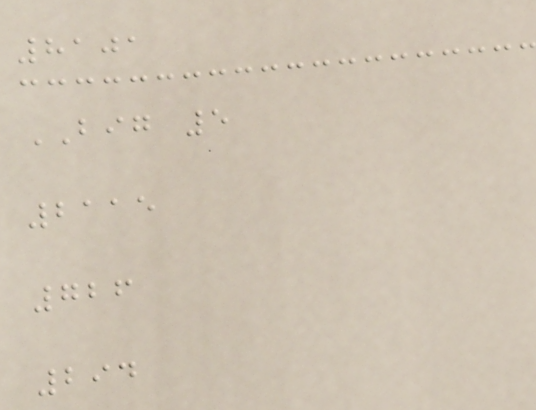8101
BIG 5
2115
726
294
